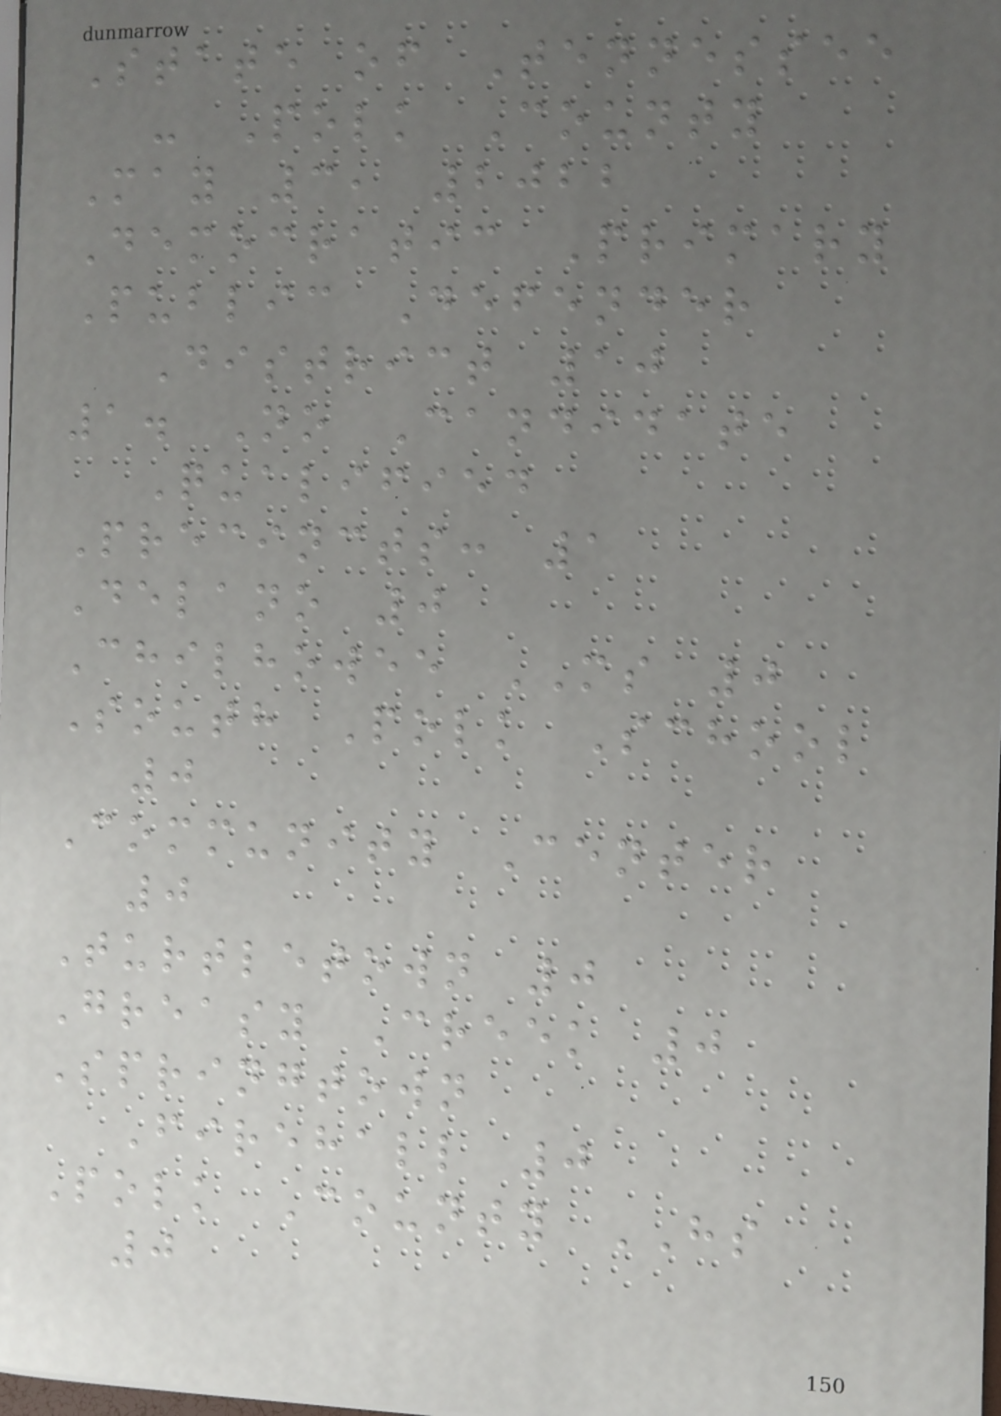State of Tennessee
- Polk County
May 3, 2022
Democratic Primary
Public Defender
District 10
1. No Candidate
Qualified
Precincts: 1
Delano 0
Chilhowee MS 0
South Polk School
0
Community Center
0
Turtletown 0
Greasy Creek 0
Springtown
Firehall 0
Polk County HS
0
